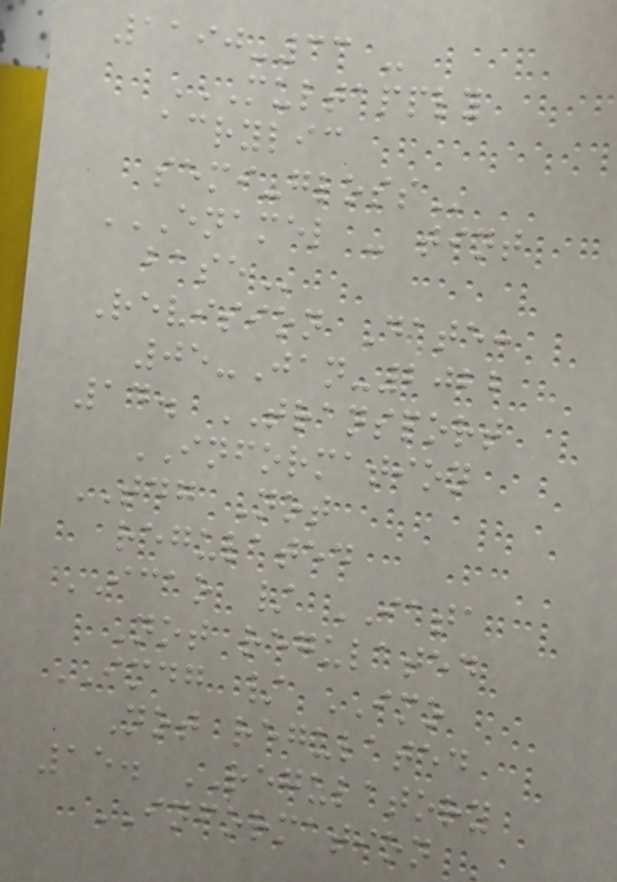1190-33 -
MULTAPPLY
ACRYLIC
SEMI-GLOSS
ENAMEL - TINT
BASE
Revision Date:
05-Jan-2022
14. TRANSPORT
INFORMATION
TDG Not
regulated
ICAO / IATA
Not regulated
IMDG / IMO
Not regulated
15. REGULATORY
INFORMATION
